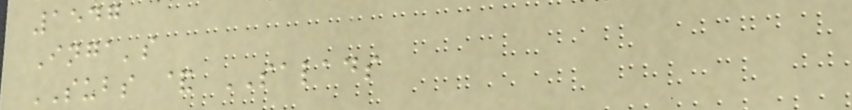1547
Inga's
SUBS & SALADS
